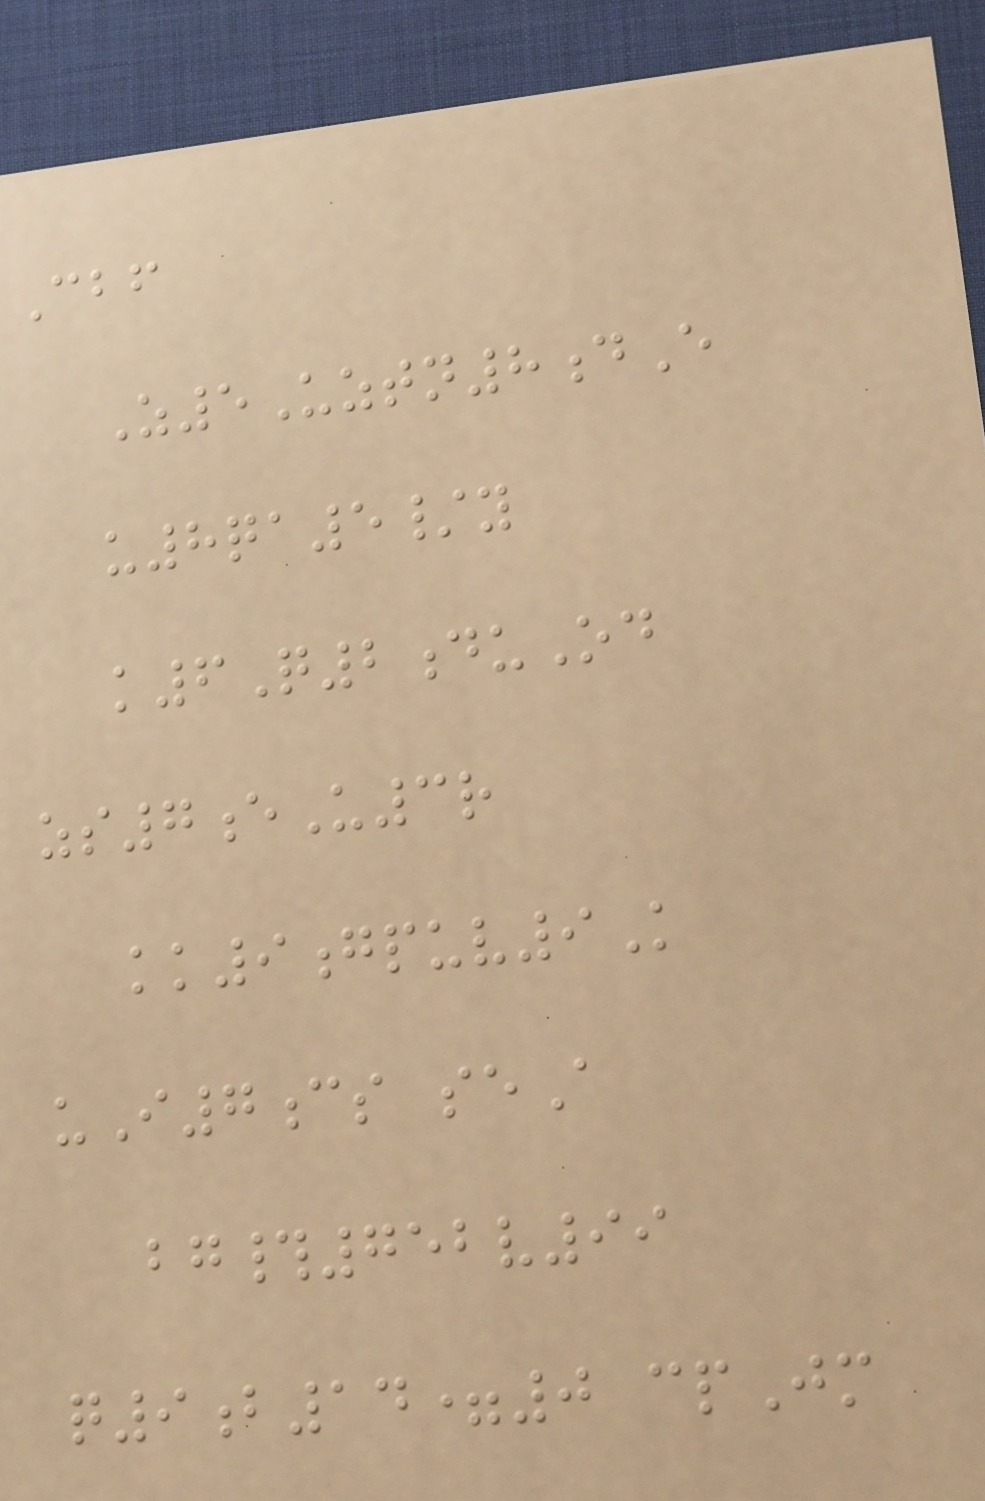Cbf
Z5Uztn8dE
u8qa5/y
k6Q2duOd
zs7eU3r
kk9gpuv9K
uI7cs seA
bg#752v99
q9b14=0 cpJm
